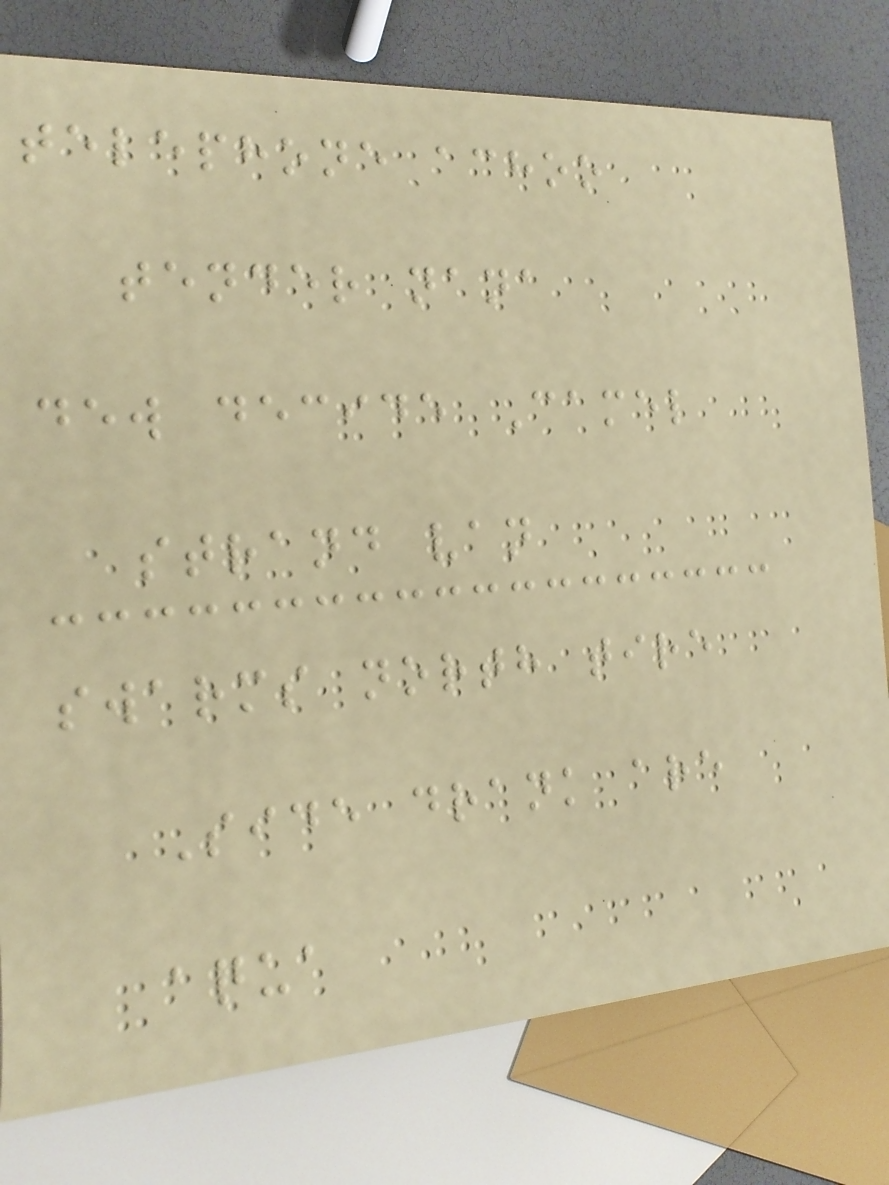telephone achoo
tender nana
dew decide Camel
strand van
swarms north tire
Side drank are
aqua
